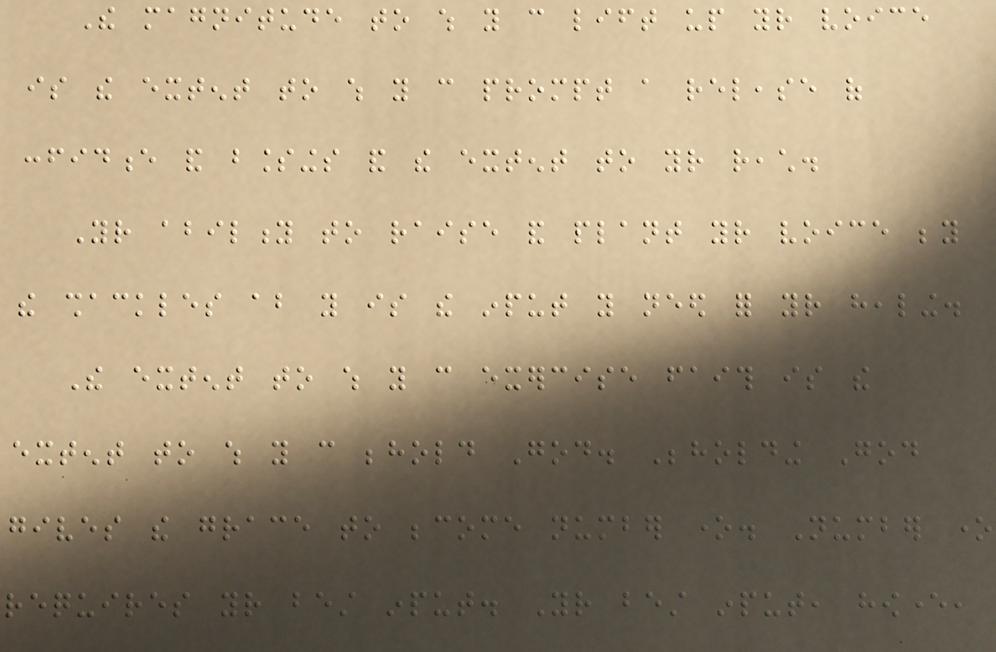The magnitude to which you can lift up your voice
is the extent to which you can prompt a release of
confidence and blessings and the extent to your reach.
Your ability to raise and plant your voice beyond
the shackles about you is the input you need for your healing.
The extent to which you can exercise faith is the
extent to which you can behold God. Beholding God
gives the grace to become number one. Number one
requires your best input. Your best input, however,
